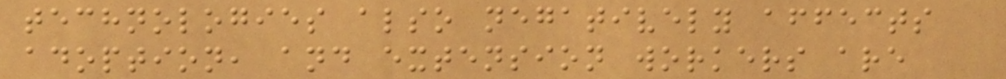technologies also negatively affects
adoption, and extension workers are
